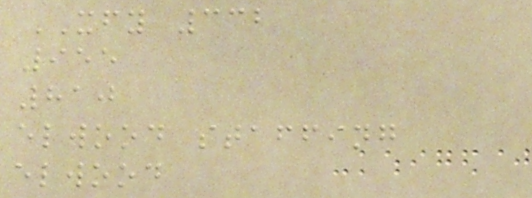XFY 332
955
810
elwood staffing
elwood
